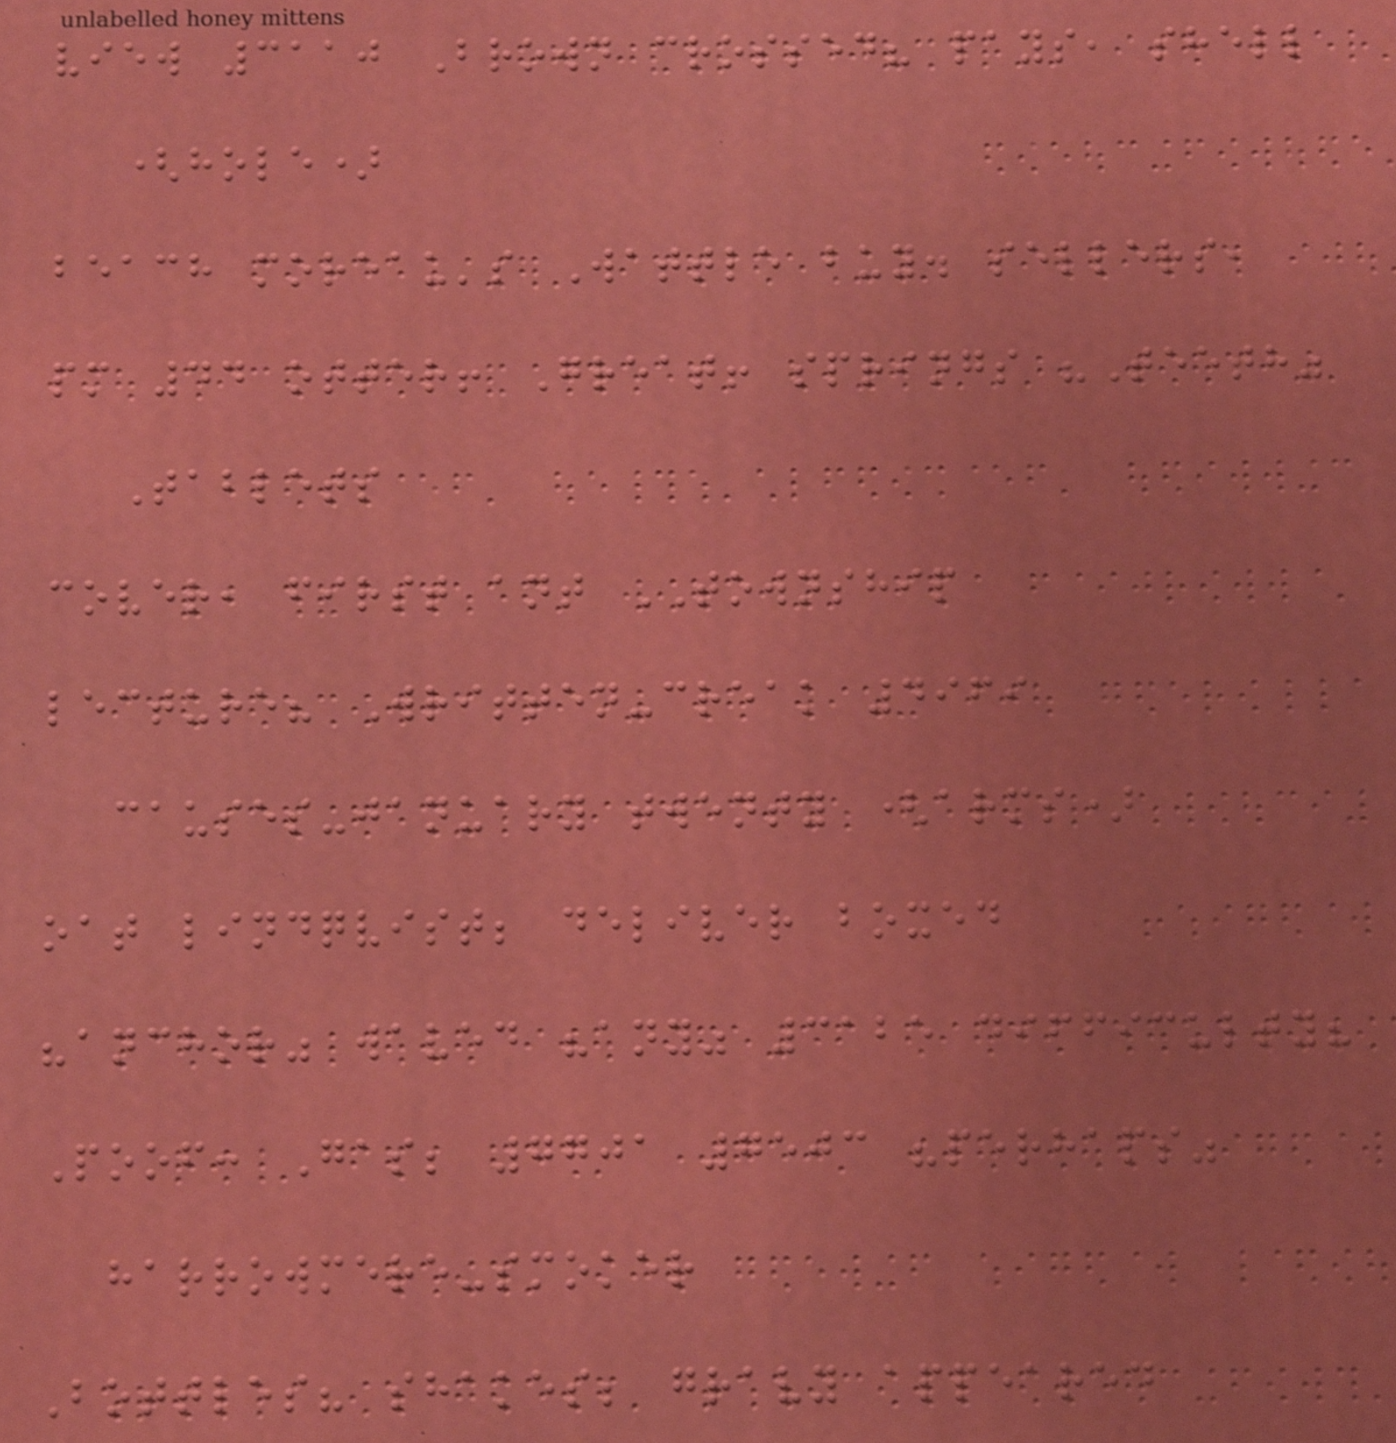view 3110 Brown crossed? pays, shell
(hole)
beach moreau's Wattle buy. sellers,
pm 44 otter! Great! springs "Teeth"
Tablets
cover, first ant TOWNSHIP
lecture? Written-creak 4969
causes-january twenty (arms)
oat lindqvist; deliver boxed
"anchor" waved "any" 3125 difficulty?
Poof: Gas; 7701 7503 "perhaps"
harrowmere-smoker
Bottles? shakes; gravy appeared
